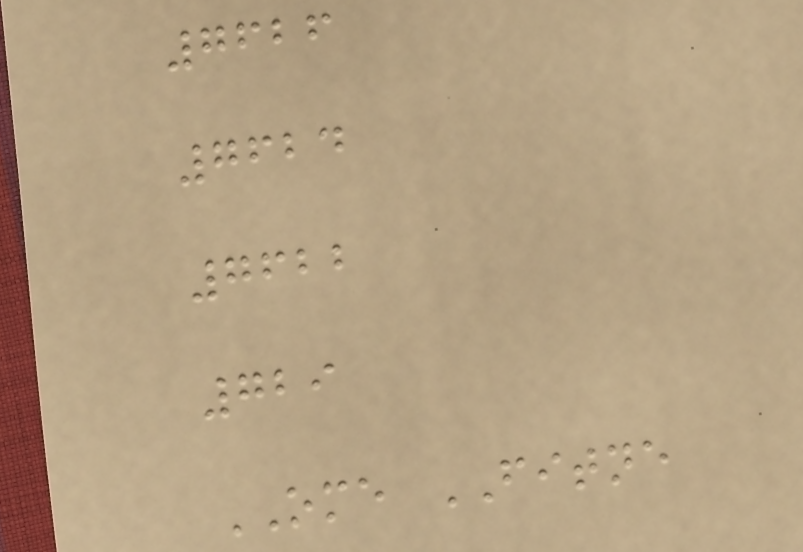7626
7624
7622
729
OME FITNE
